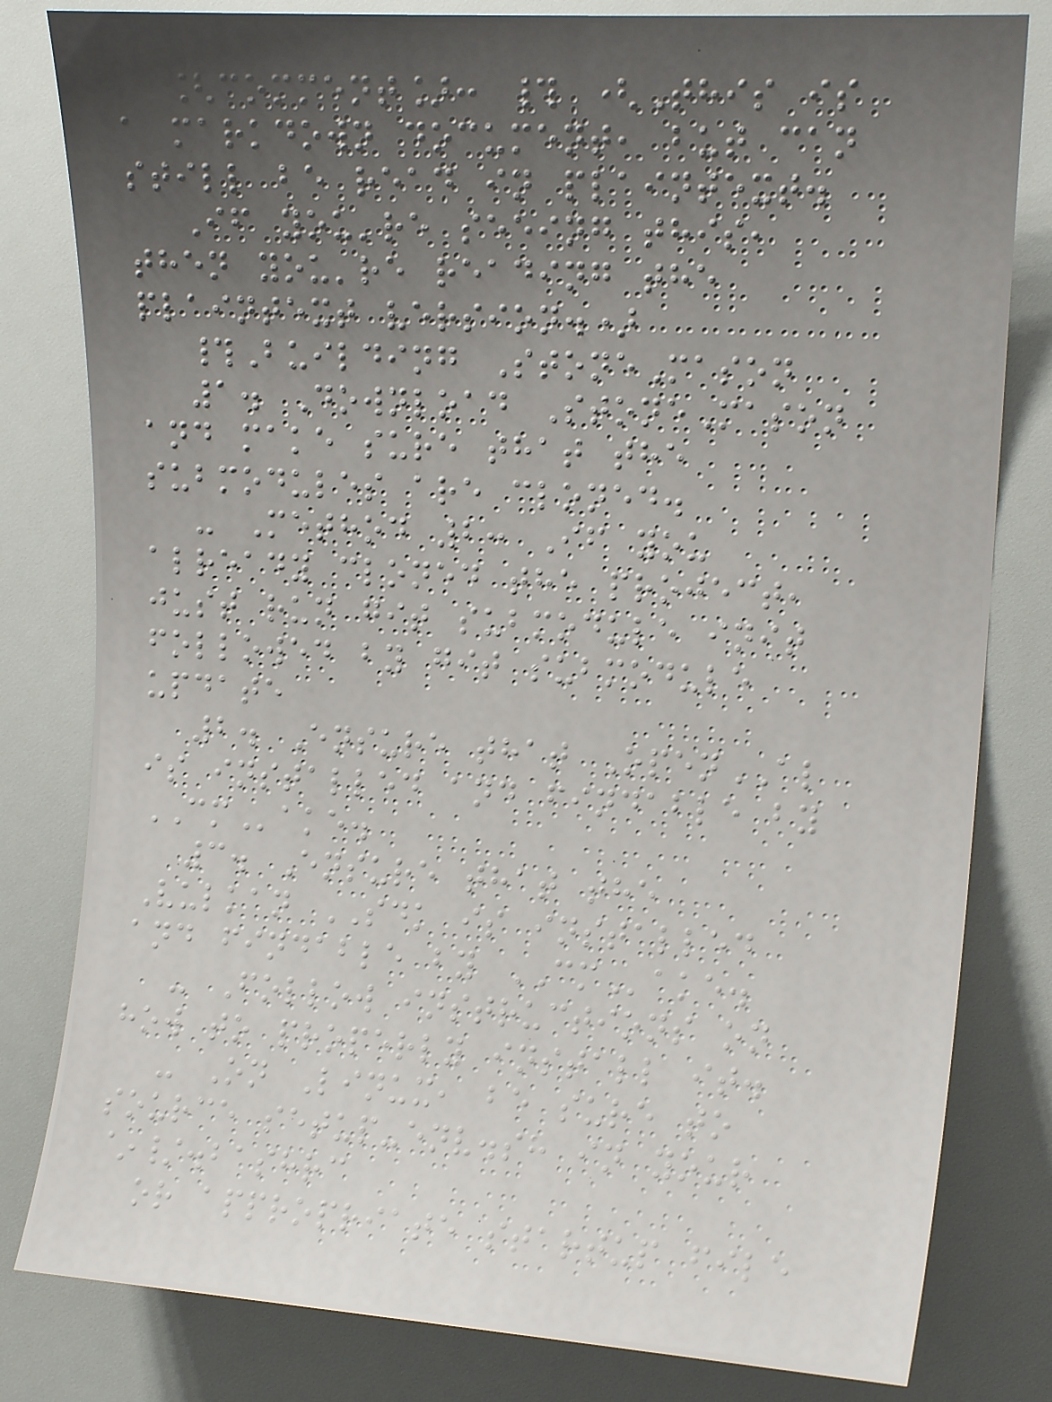[comment]: # (This is
a markdown document, but can
still be read in plaintext.
If you're seeing this,
then you're reading the
plaintext version.)
#Building StoneMason
1. Download StoneMason
and make sure that the
submodules are cloned.
- Method 2: If you
already cloned the project,
just run git submodule init
followed by git submodule
update
2. Ensure that OpenAL
is installed and findable by
CMake.
3. Ensure that the
Vulkan SDK is installed
and findable by CMake.
- Follow instructions on
how to properly install it.
- On Linux, be sure to
source setup-env.sh in your
~/.bashrc
or appropriate startup file
